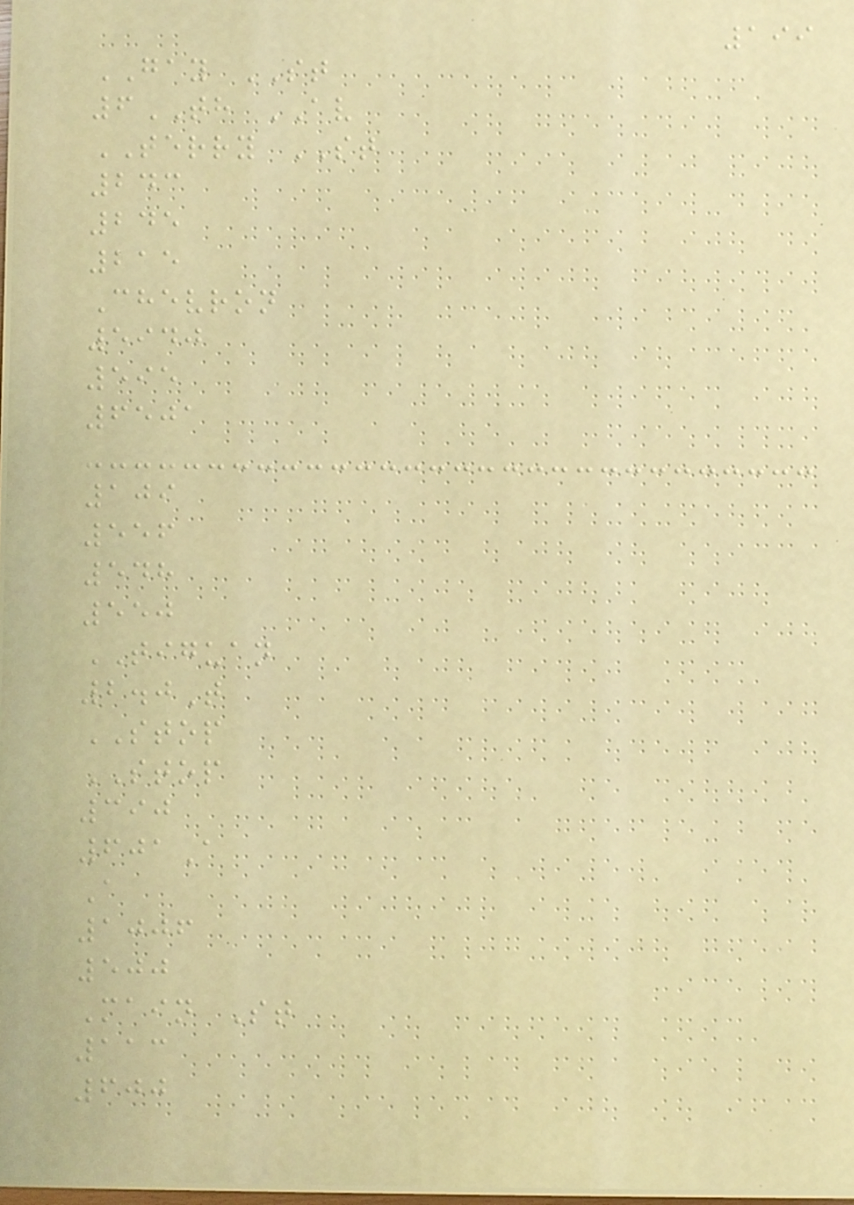199
GAY ST
6TH AV
TERRY ST
243
245
215
Chevron
5940
595
6501
109
556
548
550
TIGUAN
2.0T
STOP
STOP
390
601A
A
1006
500
Main St
113
600
